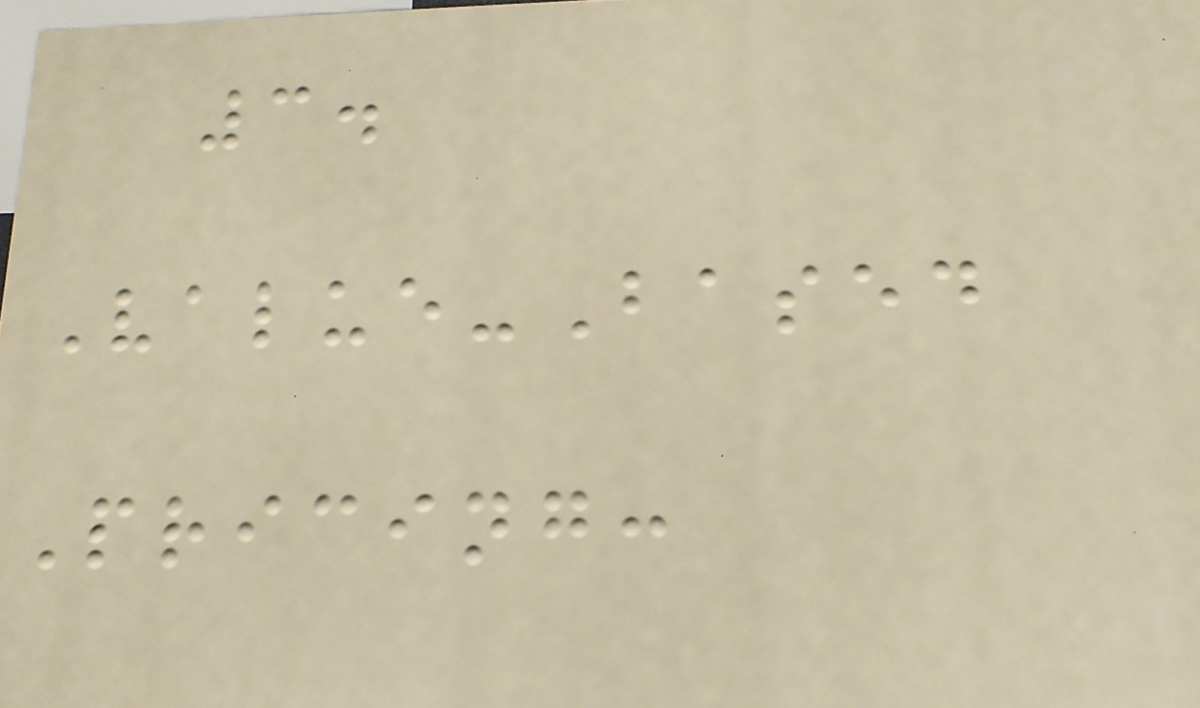3.
Value-Based
Pricing:
